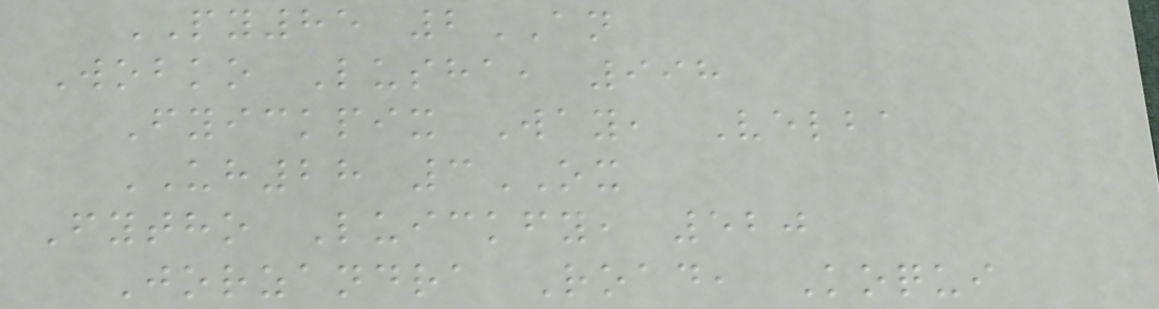PY85 2AN
Wobko Lusha, 998
Fyickpix Way, Velba
UH28 3OX
Fytho Luickfy, 520
Jorzandra Road, Koqui
